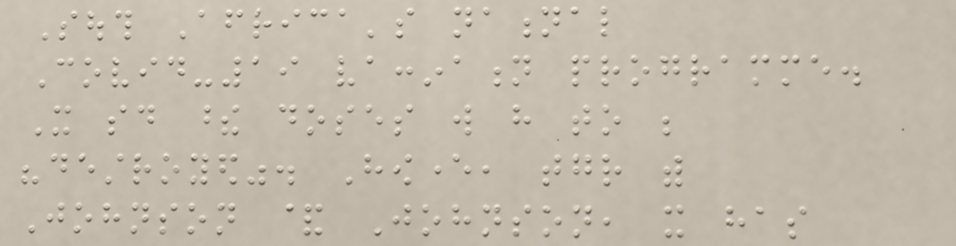South Africa's national
Covid-19 vaccination programme.
It said these doses will have to be
"destroyed". However, together with
Johnson & Johnson, it has
